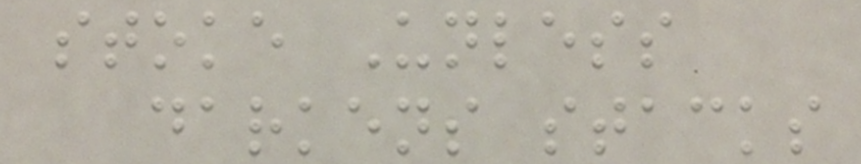stoke Unless
darkens stacks
